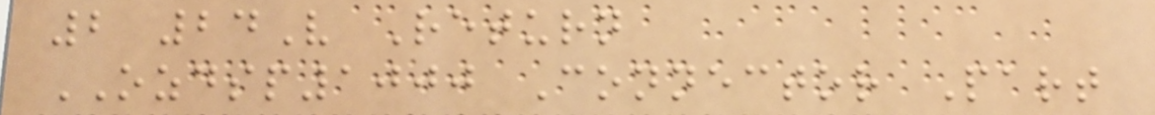2 24V Return
OZDSP1000 Connector Part
